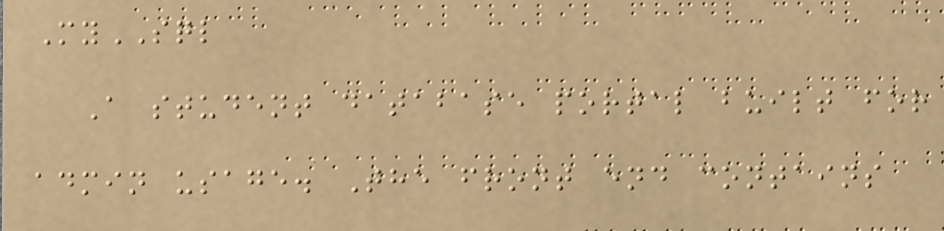MySQL
A student database portal built for
admin usage. The front end contains
